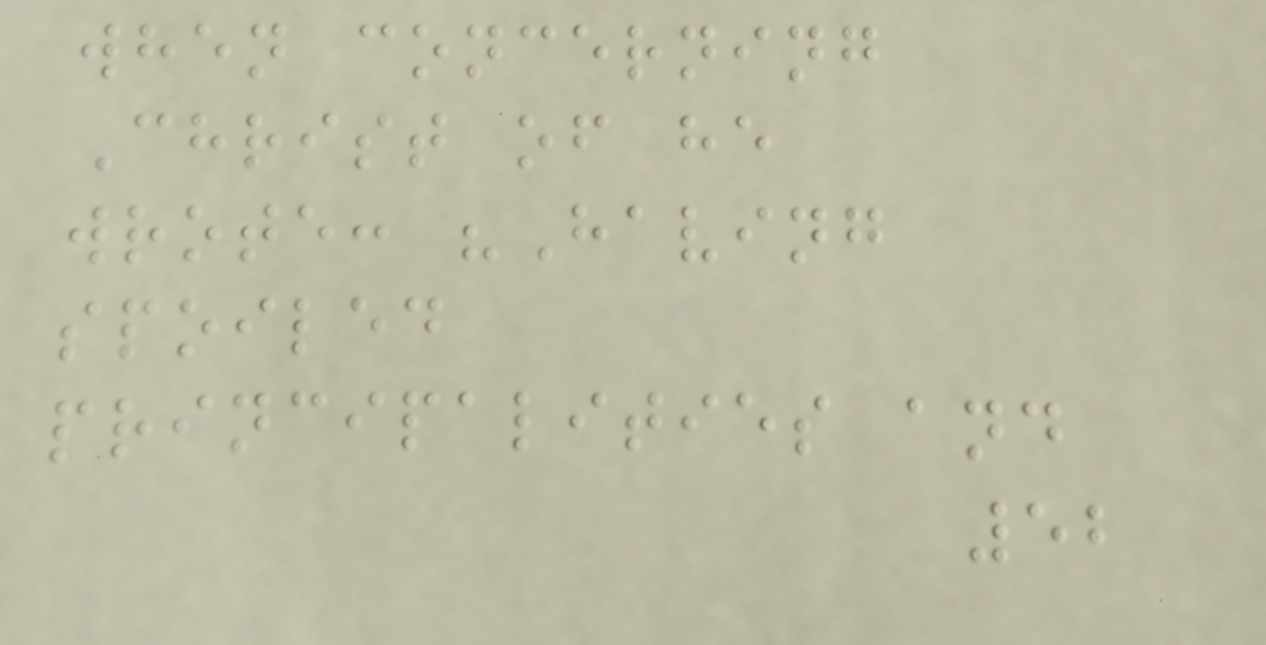when concerning
Christ of he
wrote: "Having
spoiled
principalities and
52
